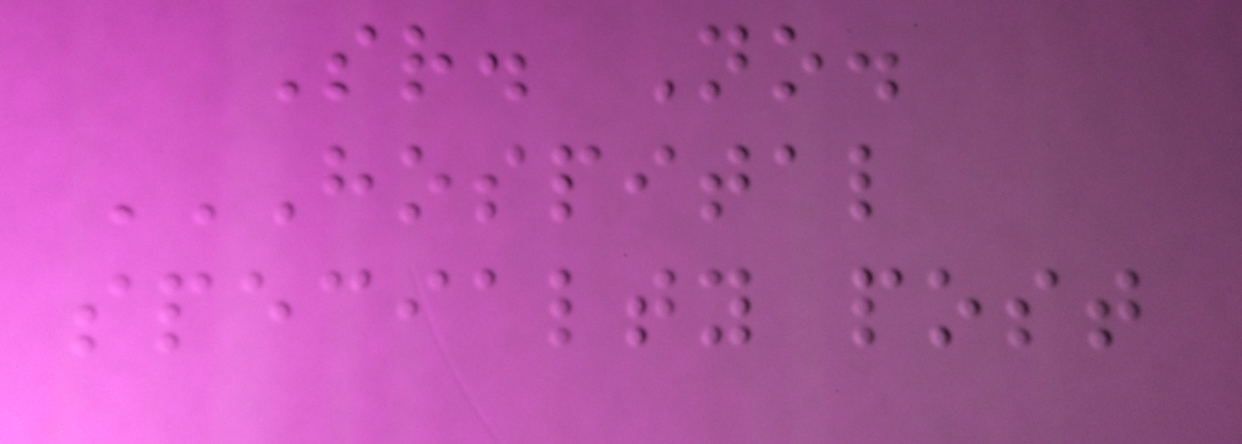Sr. No.
HOSPITAL
SPECIALTY POST
